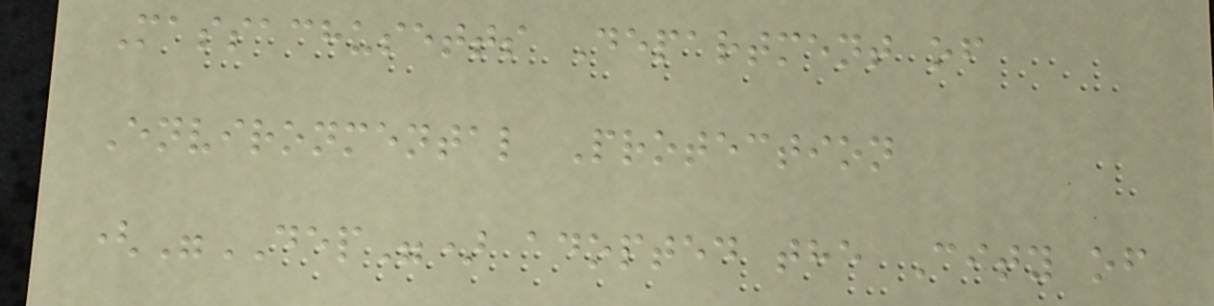Massachusetts Department of
Environmental Protection
("DEP") adopted the City of
